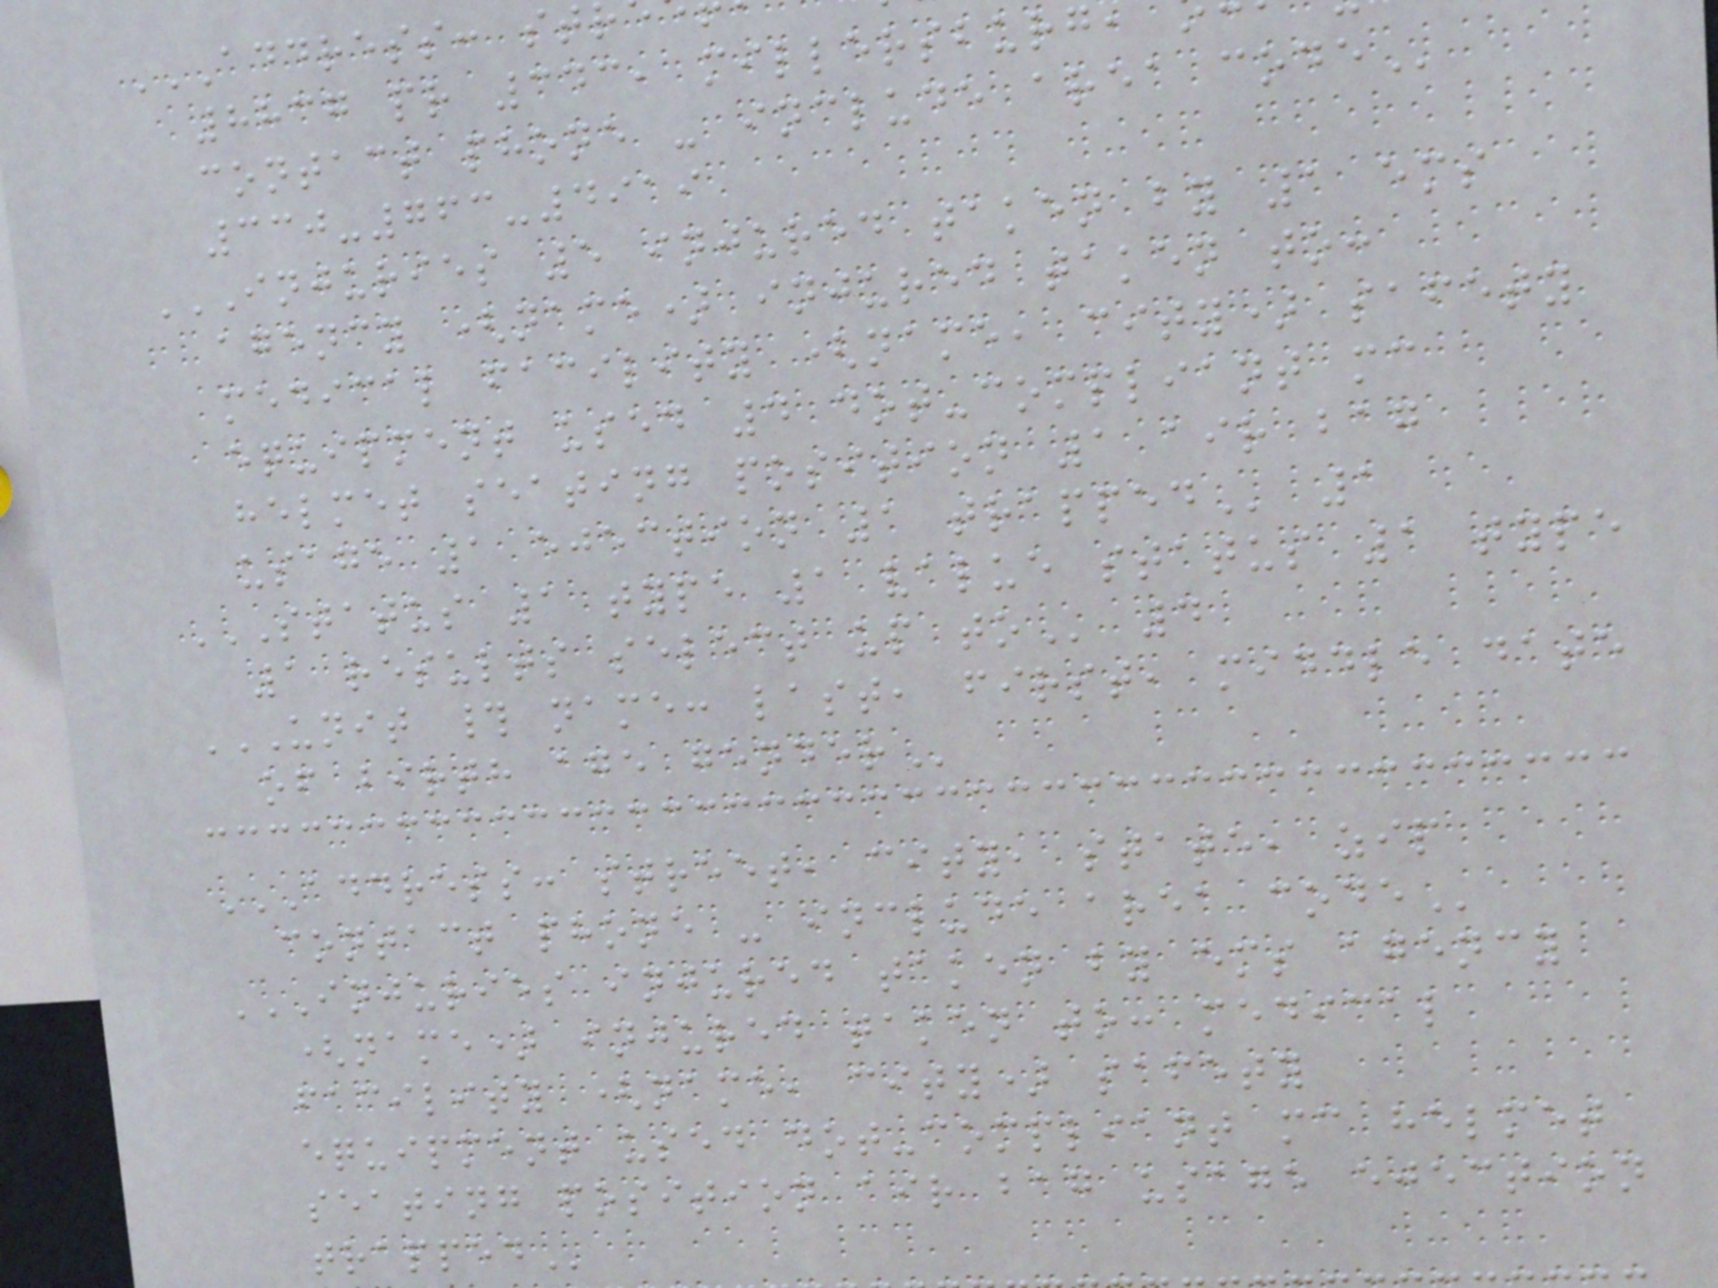8837 pr 343,
contact phone - include area
330-763-4919
INJURIES 5 INJURED TAKEN BY 1 EMS
agency (name) injured taken to:
medical facility (name, city) safety
equipment used 4 dot-compliant mc
helmet seating position 1 air bag
usage 1 ejection 1
STATUS 1 TYPE 1 VALUE STATUS 1 TYPE
1 results select up
UNIT # NAME: LAST, FIRST, MIDDLE DATE
of birth age
ADDRESS: STREET, CITY, STATE, ZIP
contact phone - include area
INJURIES INJURED TAKEN BY EMS AGENCY
(name) injured taken to: medical
facility (name, city) safety
equipment used dot-compliant mc helmet
seating position air bag usage ejection
